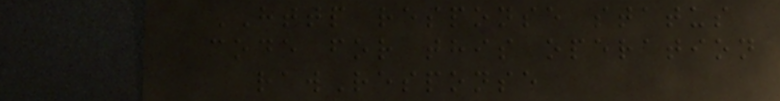HTTP response status
code for this operation
rawResponse
